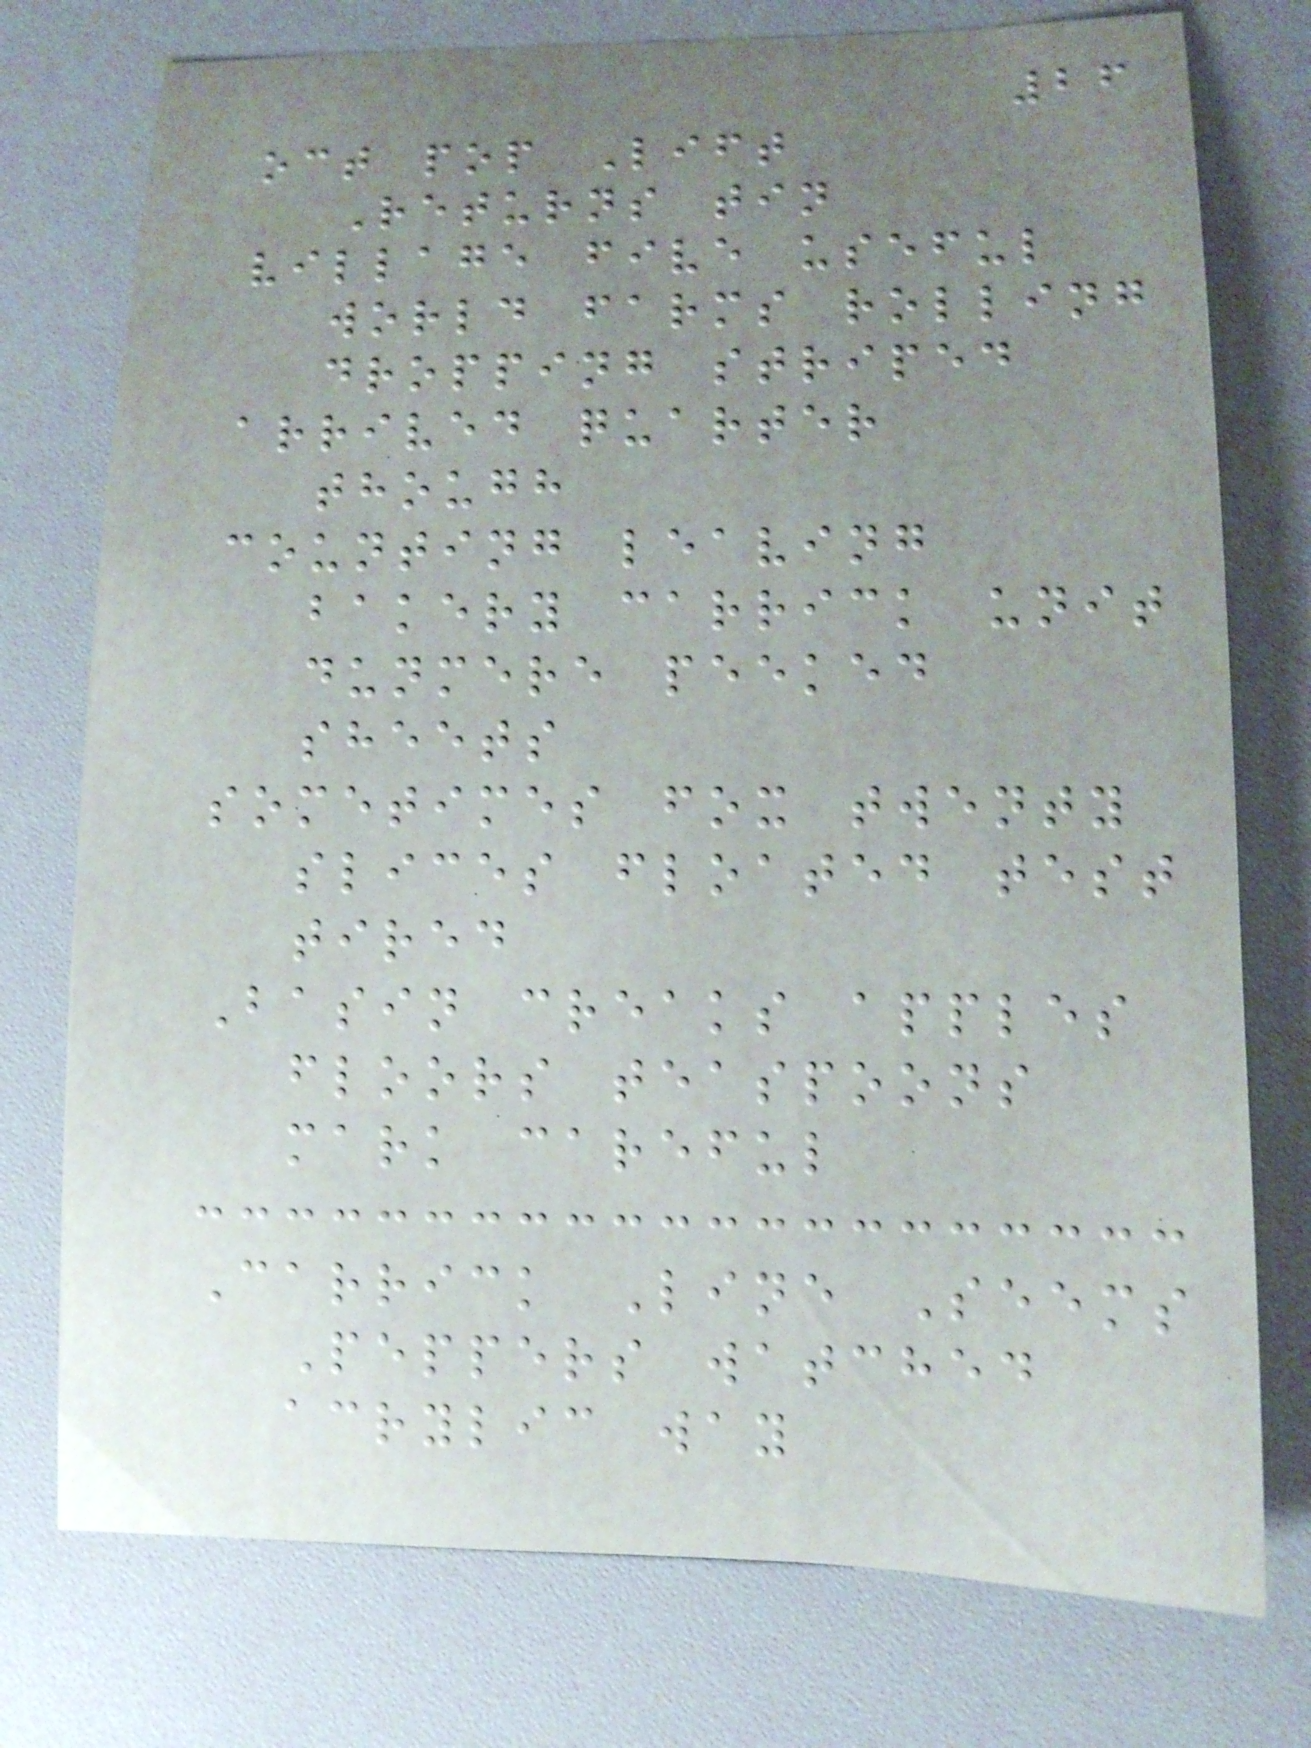26
oct pop Lift
Returns tin
village five useful
world farms rolling
dropping striped
arrived quarter
though
counting leaving
bakery carrick unit
dunmere peeked
sheets
sometimes fox twenty
slices floated test
tired
Basin creaks apples
floors teaspoons
mark careful
Carrick Line Seems
Peppers watched
acrylic way
